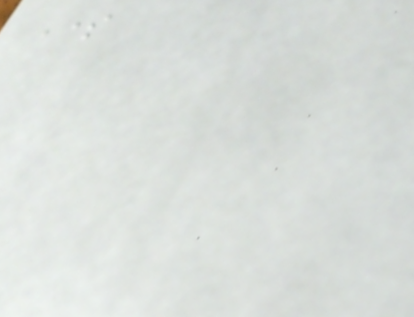Some
